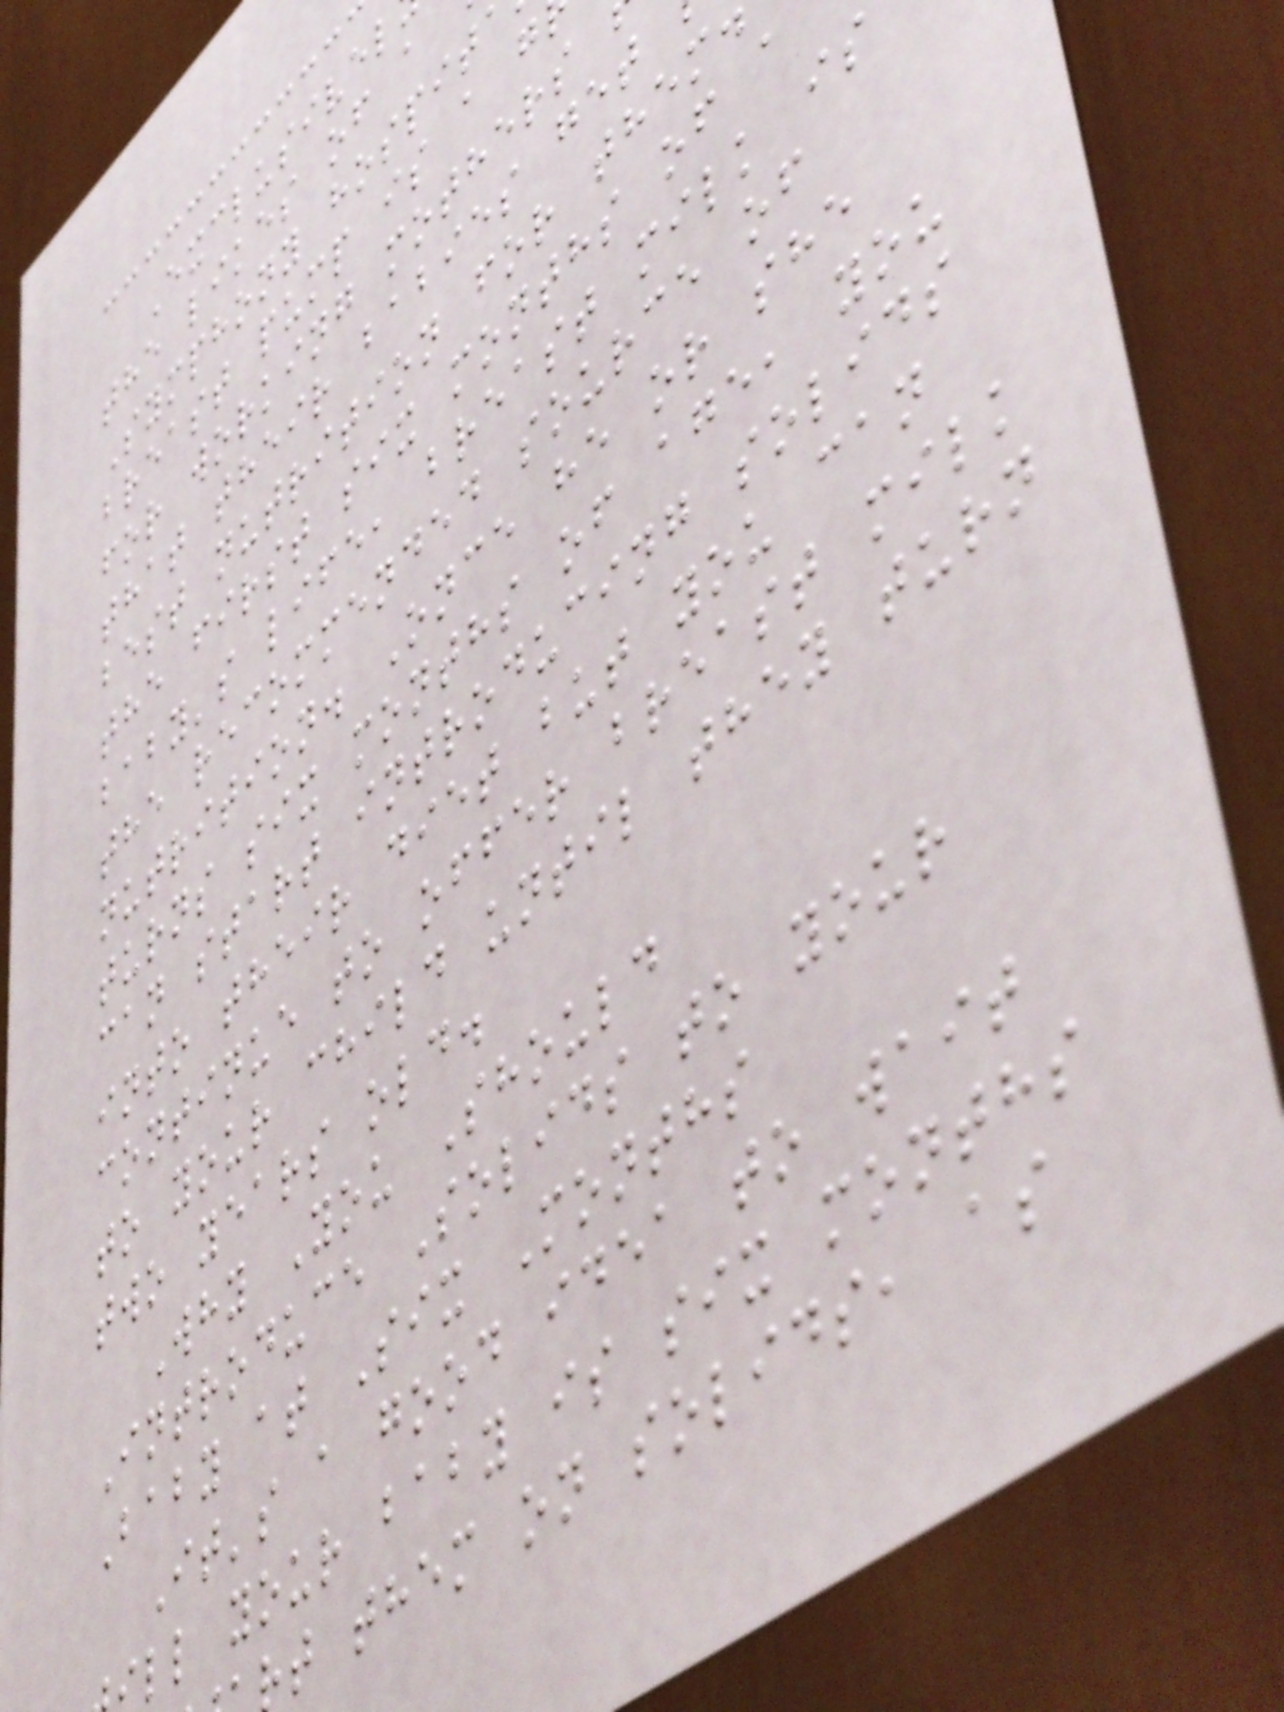Exclusivel
the likes of a
Symphony hospit
breast pump is a g
for working mothers
that their babies get
best nutrition for them
the first six months of a
baby's life, breast milk is
the recommended source of
nutrition. Once he or she
turns six months of age, you
can start introducing solids
into their diet but you can
continue to offer breast milk
to your child until they turn
two years old.
Why You Should
Introduce Solids to your
Baby at Six Months
It's a good idea to wait
ll your baby is six months
rt them on solids, as
